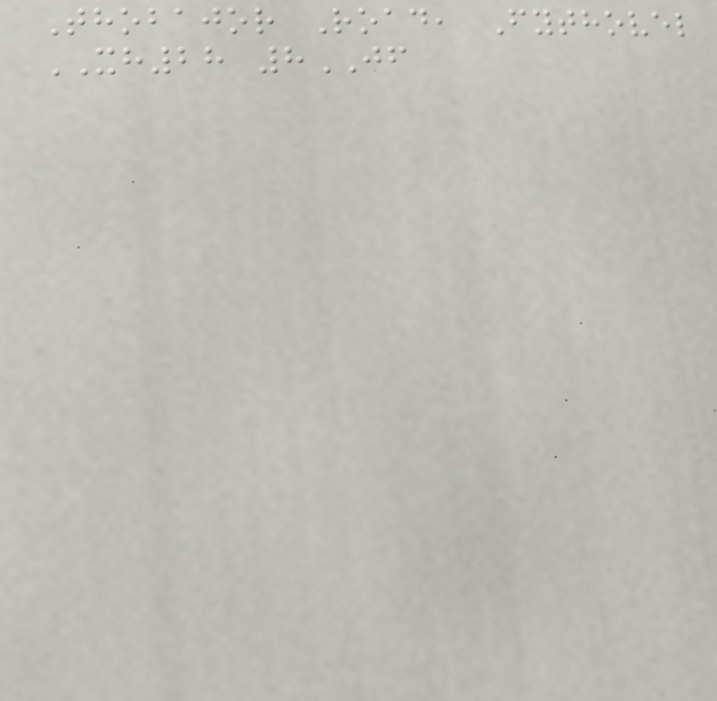Thobajor Road, Fythovel
XH28 8JF
